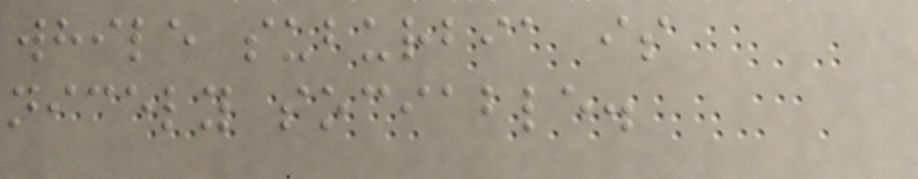while suburbia is
nicely sociable.
